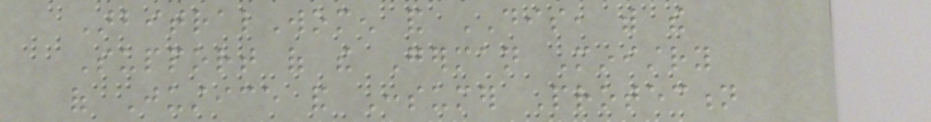ArbitralWomen and DIS, with the
Support of the German Ministry
of Justice and Consumer Protection
